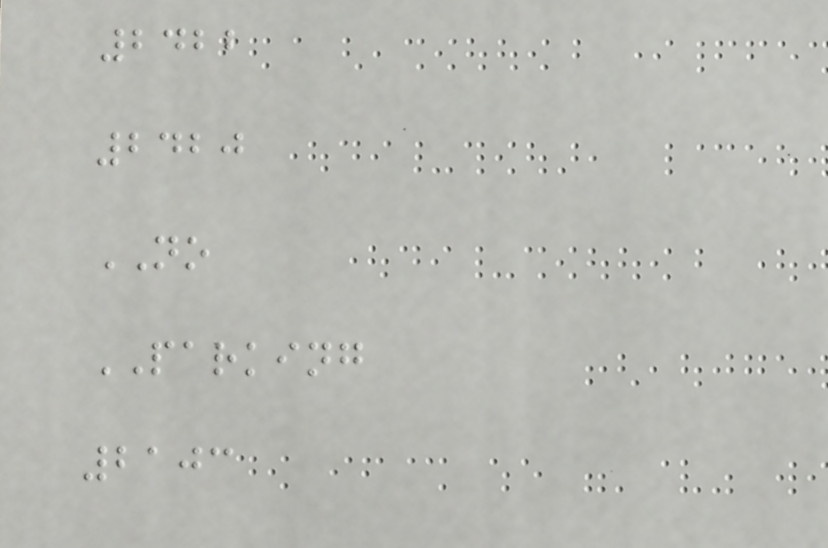2422
2420
NO
PARKING
2103
